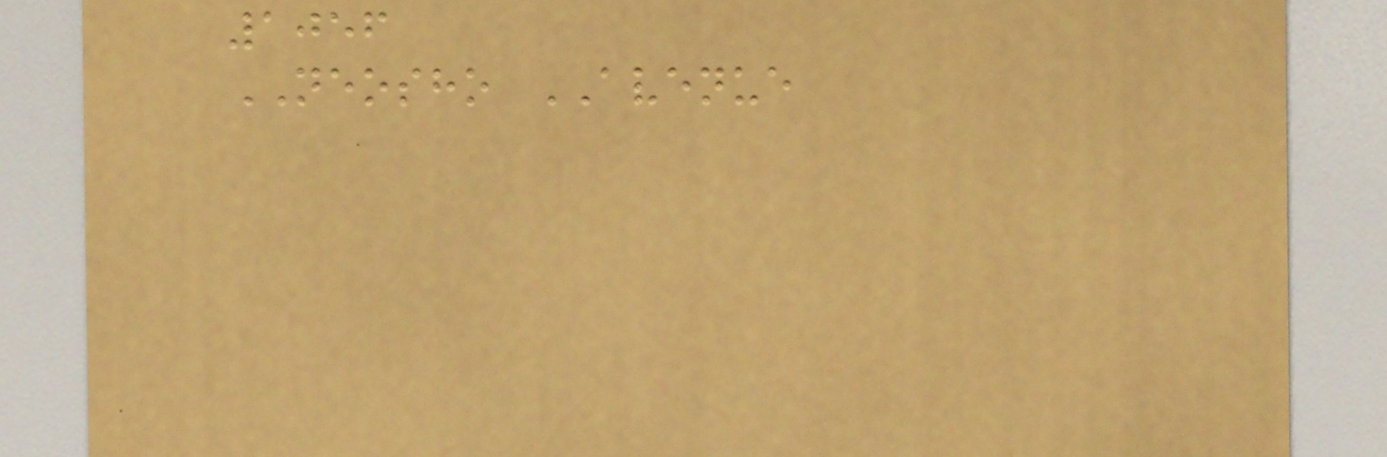1056
NEOSHO AVENUE
